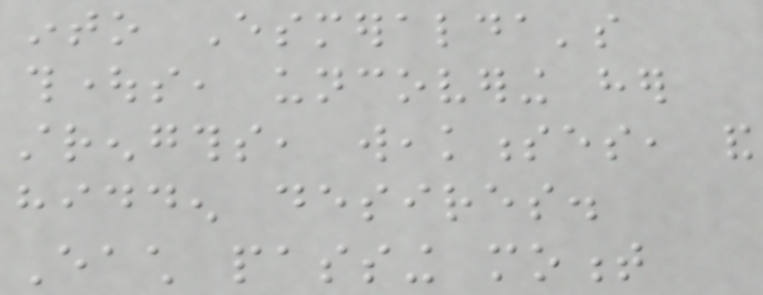into Esmeralda's
thoughts, uncovering her
strengths, weaknesses, and
hidden desires.
Each passing moment
